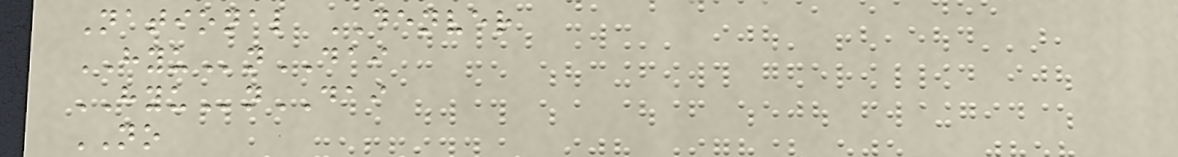National DENVER
HYUnDAI
HYUnDAI
NO
